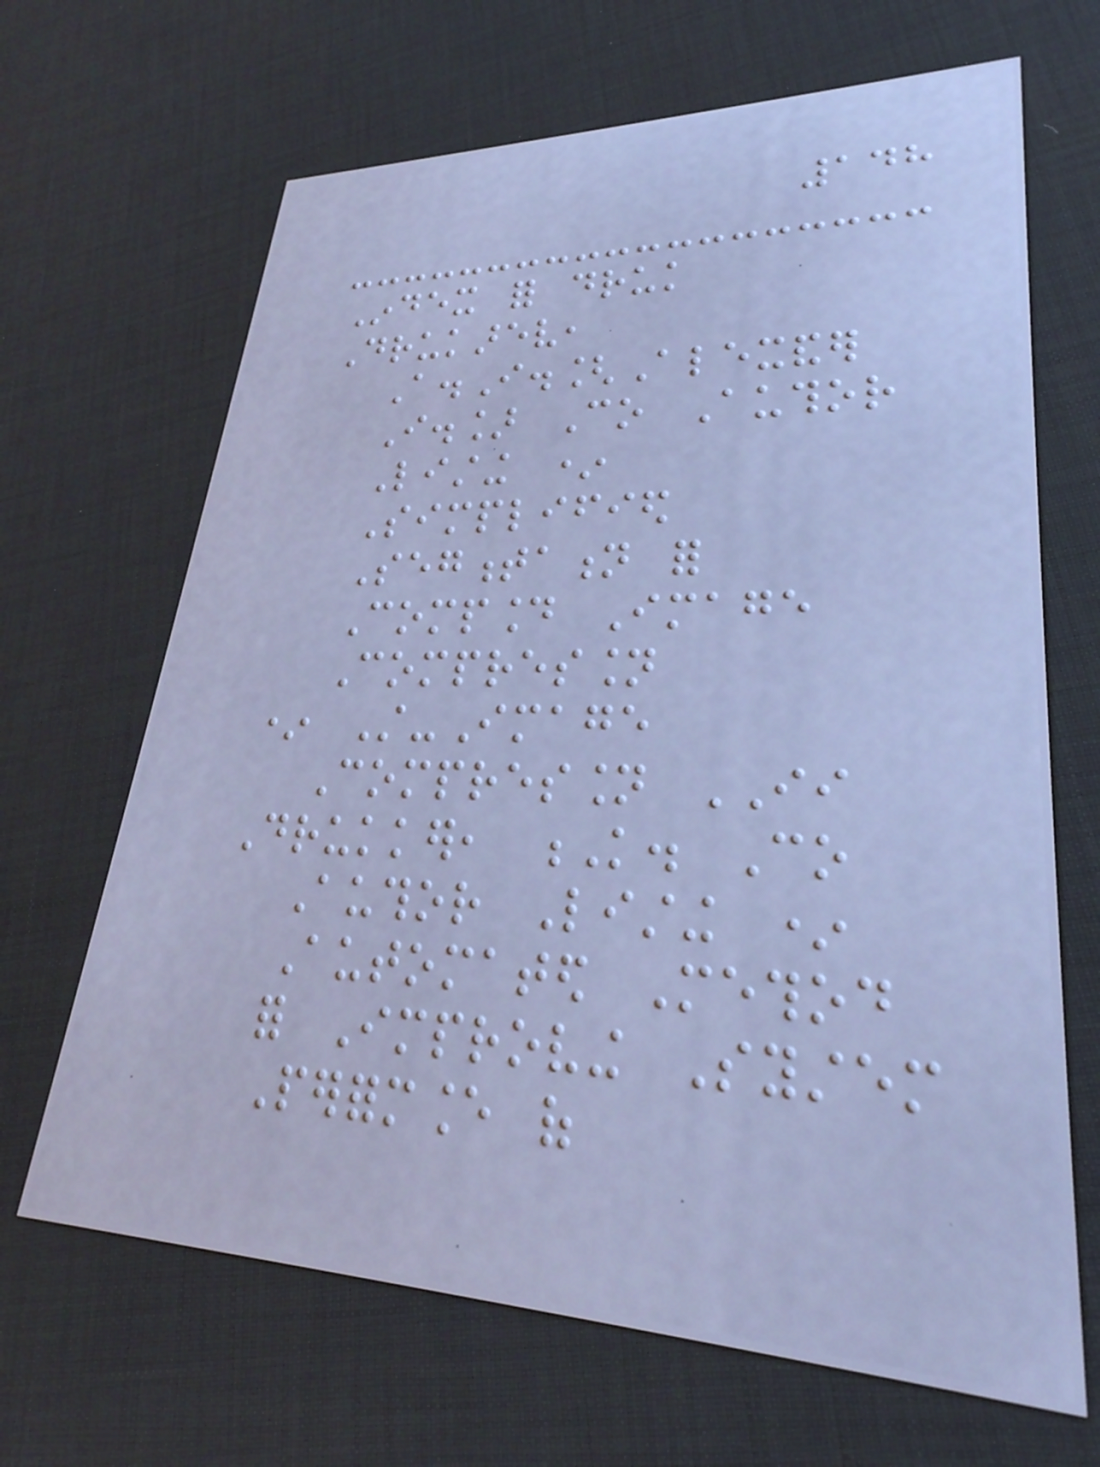148
Index for druk
Drukarev,
A.I.[Alexander
I.] Co Author
Listing *
Simplified
Segmentation for
Compound Image
Compression
* Still-Image
Compression II
Drukker, K. Co
Author Listing *
Automated Method
for Improving System
Performance of
